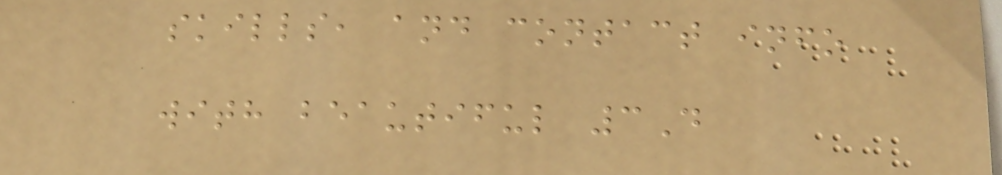skills, and contact info
with beautiful 3D
